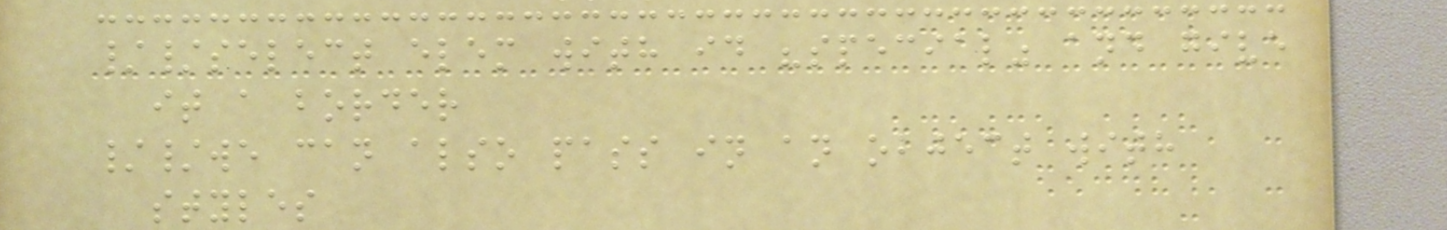//select elem with id "special" and give
it a border
//we can also pass in an object with
styles
